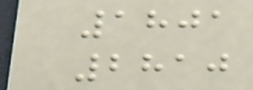1801
2810
